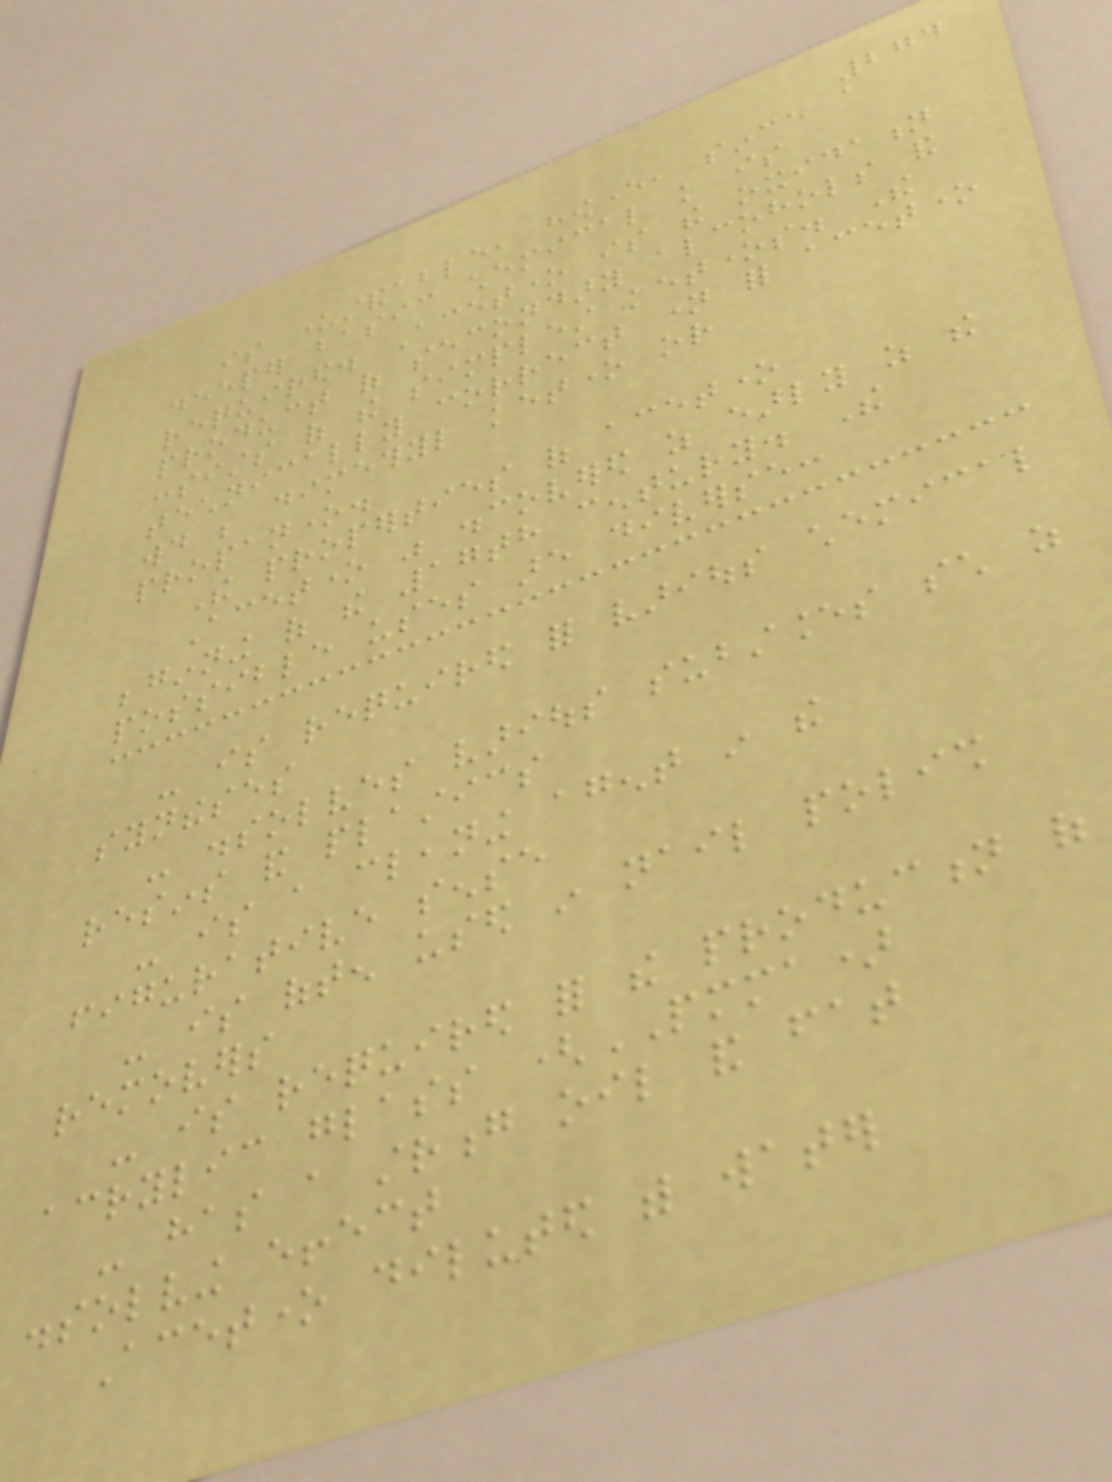274
is understandable, however, since a
deeper basic chemical knowledge is
required. Acetone is the oxidation
product of secondary alcohols and
consists of the simplest ketones. The
technically correct name for acetone
would be dimethyl ketone or
propanone.
The properties of acetone
Acetone was discovered as early as the
beginning of the 17th century. The
possible uses are diverse:
- is required for various chemical
syntheses
- dissolves various substances such as
resins and plastics
- is a cleaning agent in the
figurative sense
- is often used in nail polish
removers
- is required for the production of
acrylic glass (PMMA)
- has a strong oil and fat
dissolving effect
Acetone diluted with water
